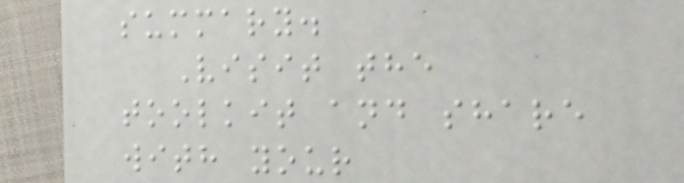summary.
Visit the
toolkit and share
with your
